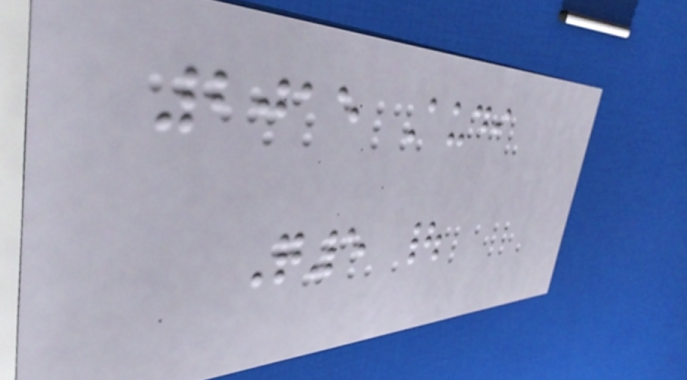2015 Audi
Q5 |
